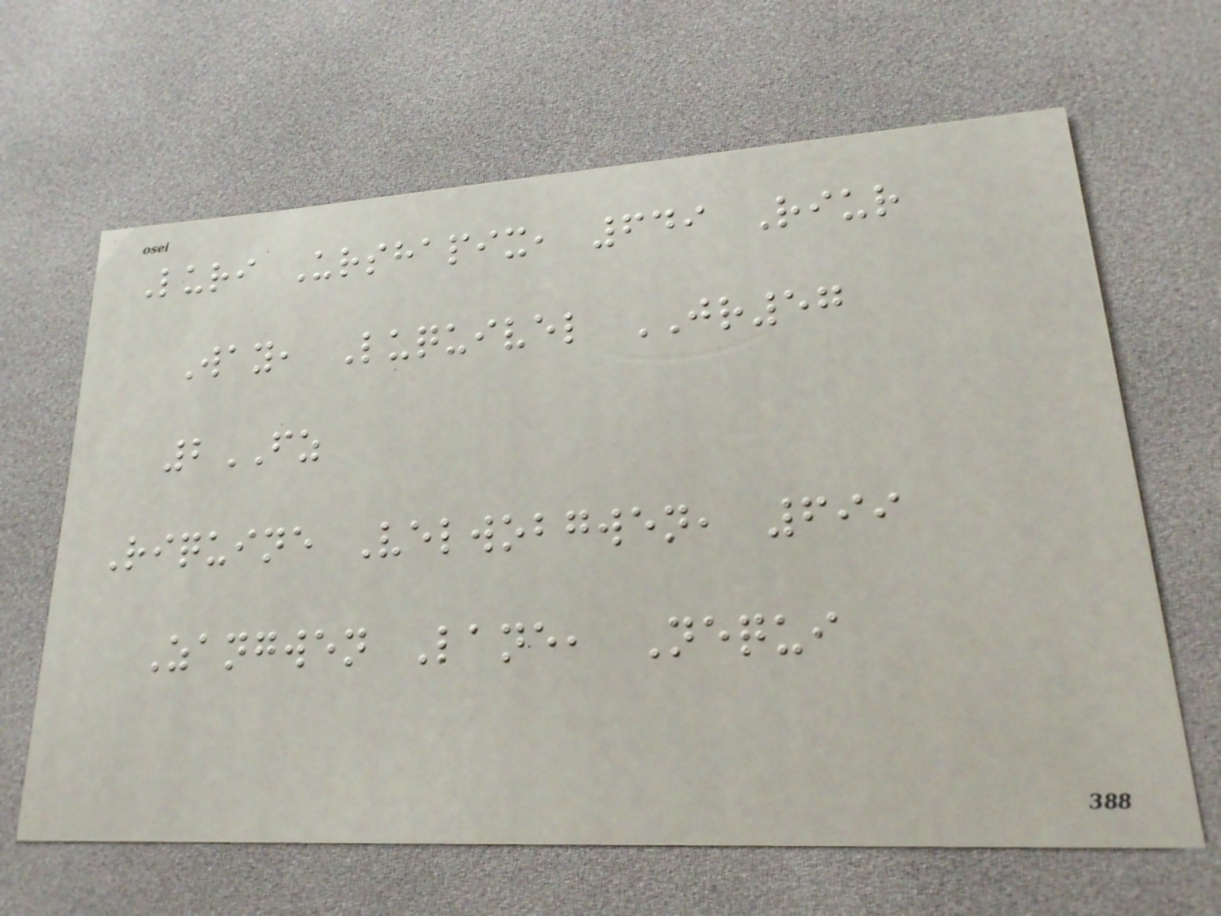Luri Urshapix, 649 Riur
Way, Luquivel JR57
2FZ
Riquine Velwobgwen, 699
Zangwen Lane, Nequi
